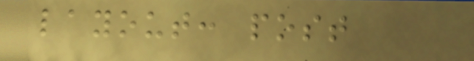layout: post
